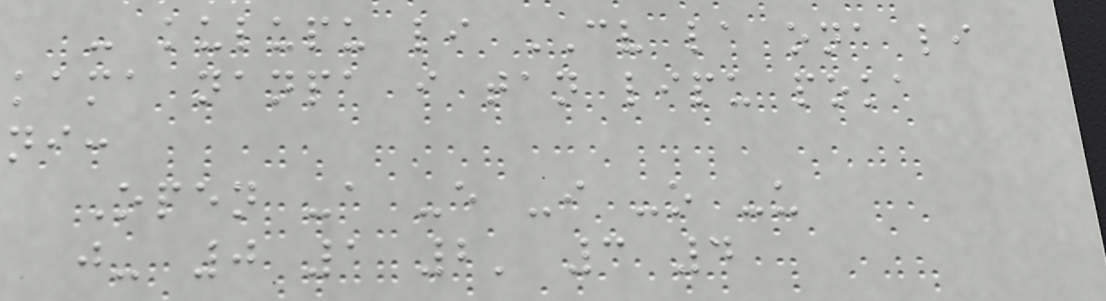- kulupu li CV la ona li
kama nanpa i tan lipu poka
ni:
Open -a -e -i -o -u
j- 0 1 2' 3 4
